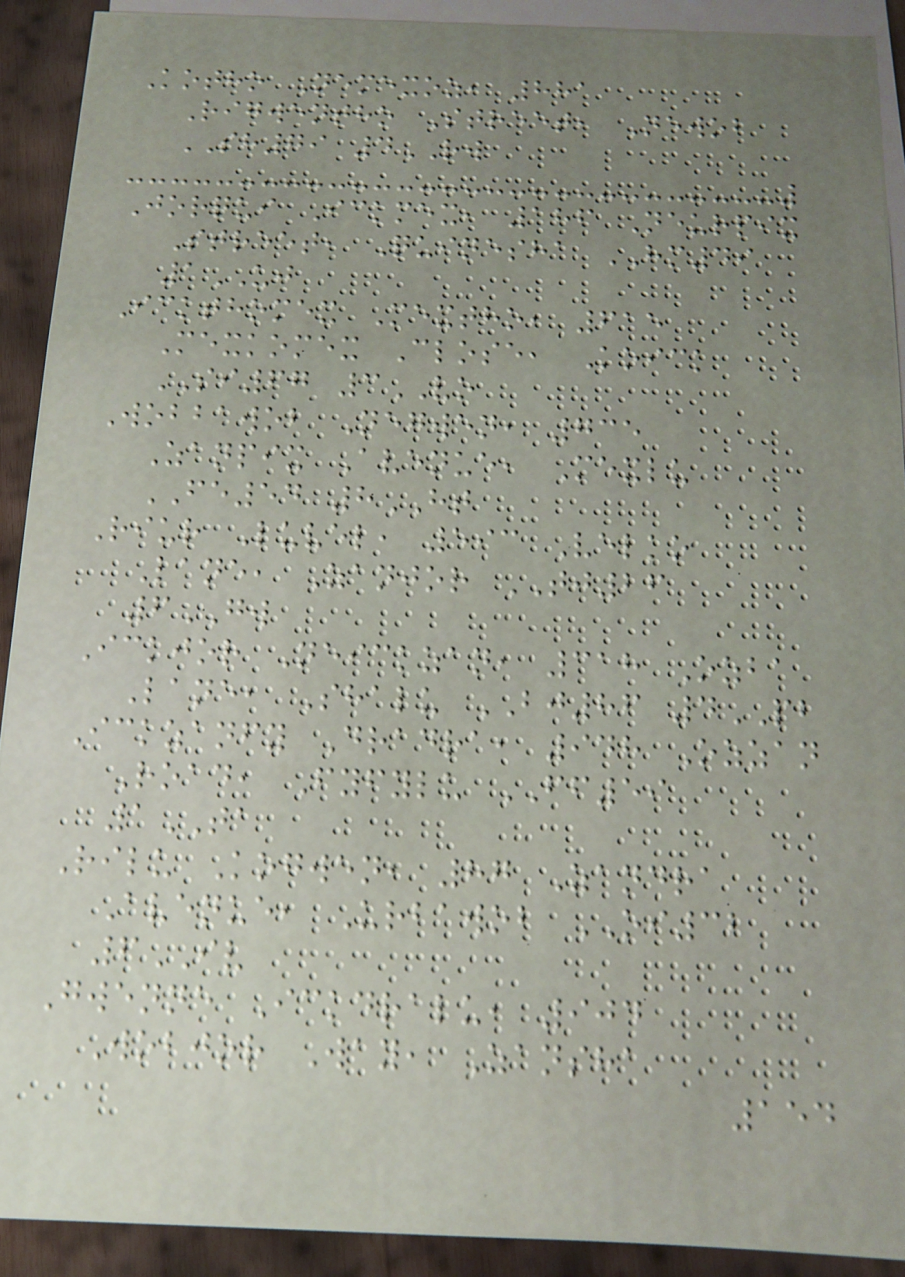Kotho Nemexoz, 881
Rigwentho Street, Newob
SH79 4RW
Jorqui Ickmex, 186 Neurpix
Street, Quinesha HM49
1UJ
Ickthomex Mextho, 615
Mexkomex Close, Koick
SI67 3VO
Wobbawob Negwen, 735
Zanpix Avenue, Mexlu
FE54 8HT
Riur Luvel, 593 Velko
Lane, Zanjor TJ26
6GW
Ickjor Neickzan, 318 Ozba
Lane, Shalu BJ86 4PB
Ickzanfy Dradra, 948 Ozzan
Road, Fyfylu FF59
1TA
Rilu Kogwen, 87 Zandra
Avenue, Urbawob OI32
6IV
Gwenne Ickdralu, 904
Wobjor Way, Zansha
154
